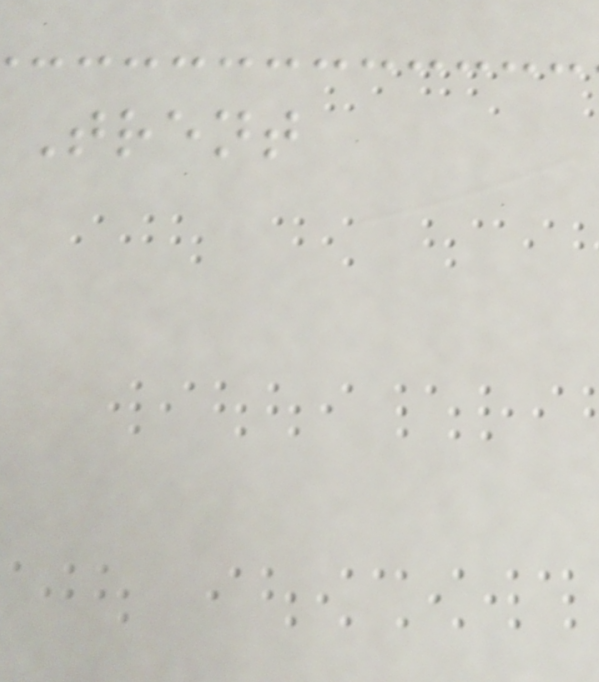Trent
